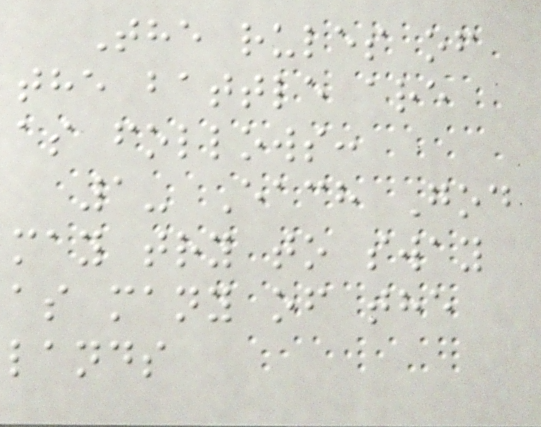The rules of
the battle are
as follows:
1- Each God
may try to sway
as many of the
lands
